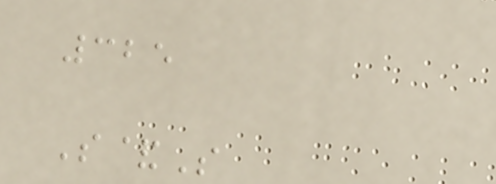325
S&S
